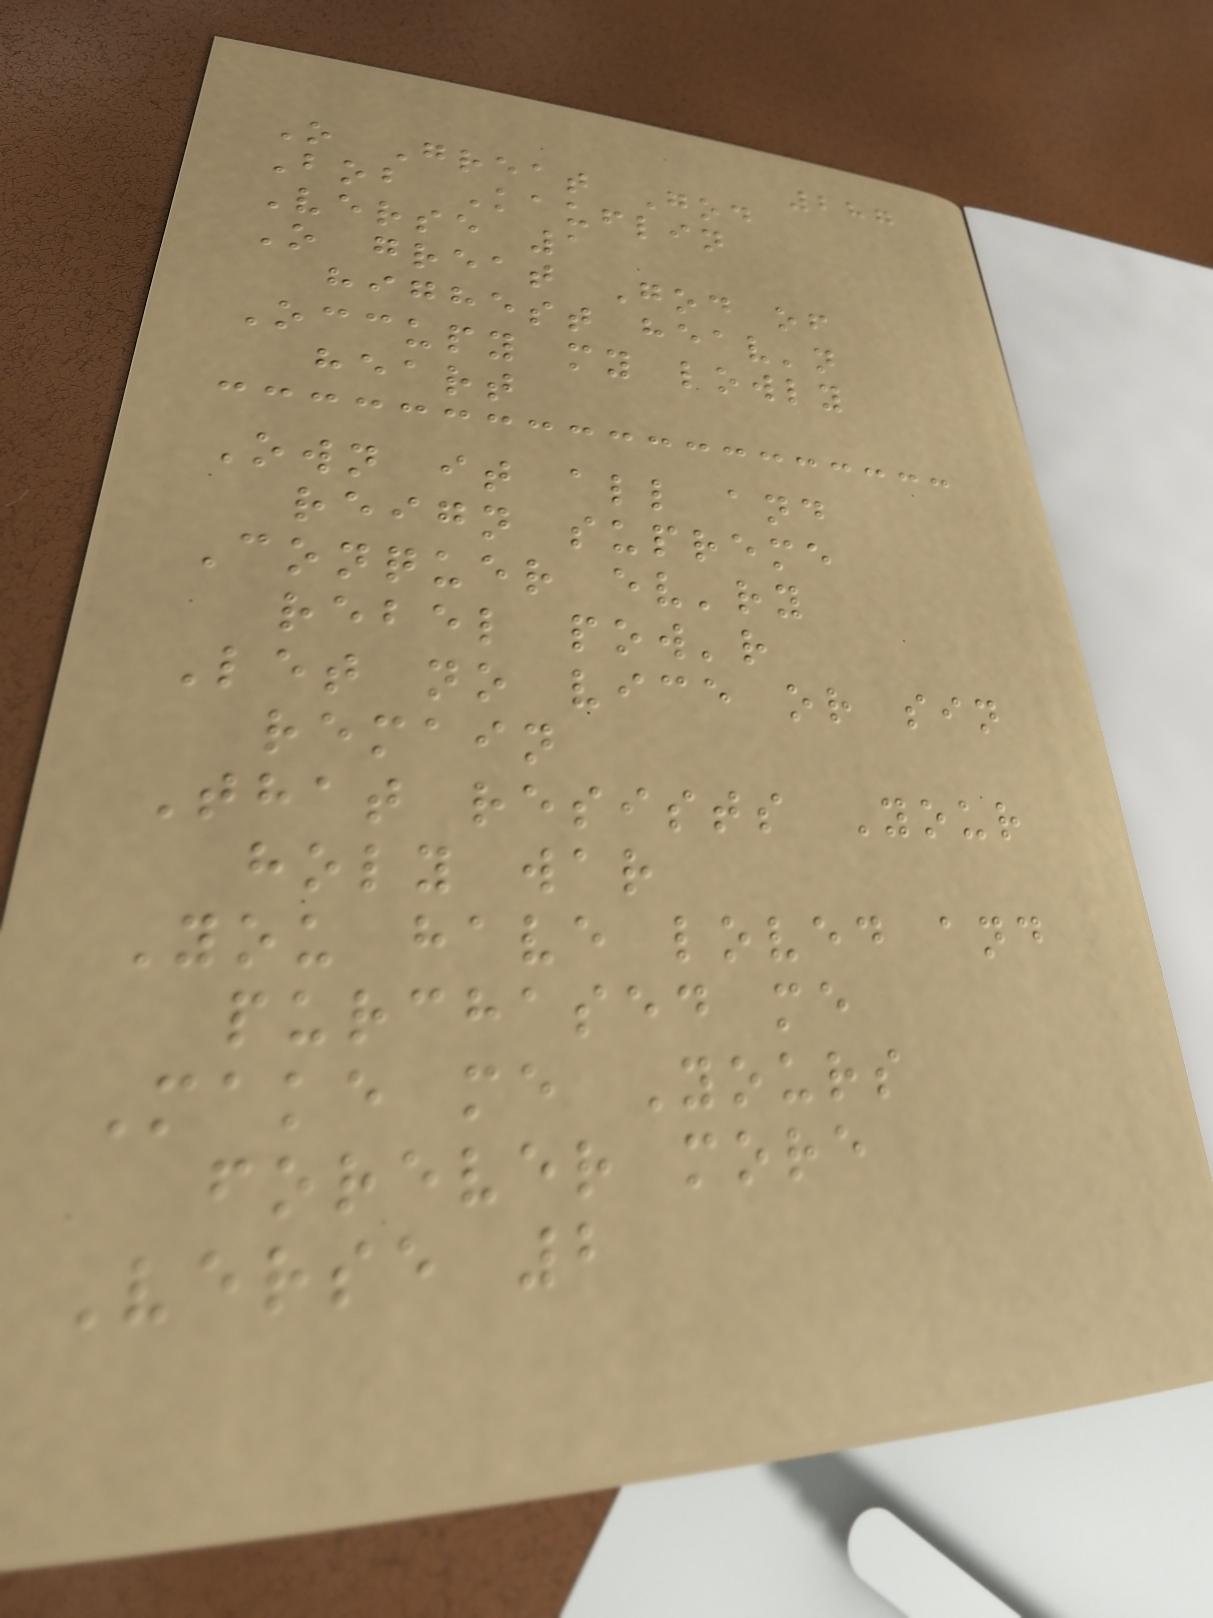287
O Great God
Bob Kauflin
Verse 1
O great God of
highest heav'n
Occupy my lowly
heart
Own it all and
reign supreme
Conquer ev'ry
rebel pow'r
Let no vice or sin
remain
That resists Your
holy war
You have loved and
purchased me
Make me Yours
forever more
Verse 2
